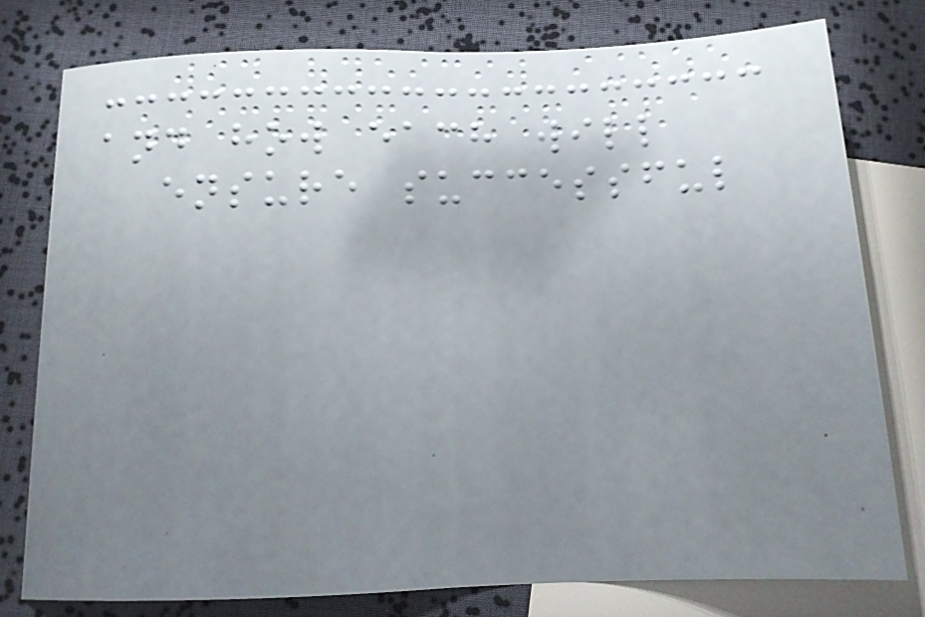and how each will
ensure successful
